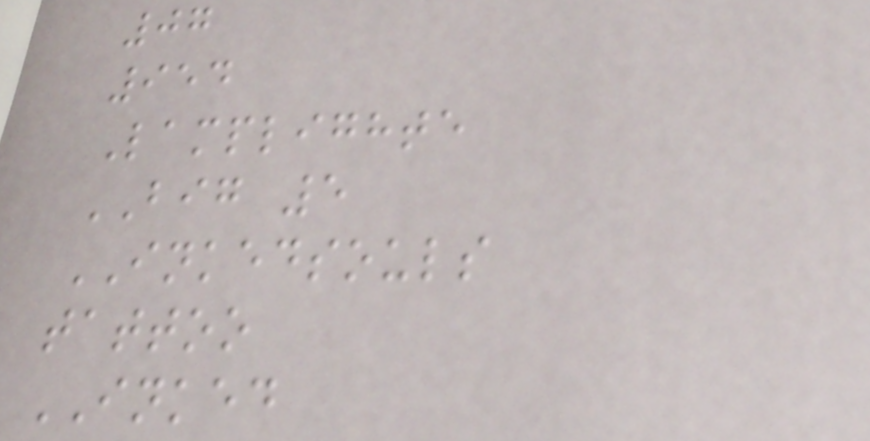07
954
Lamplighte
BIG 5
INKEDSOULS
tattoo
INKED
